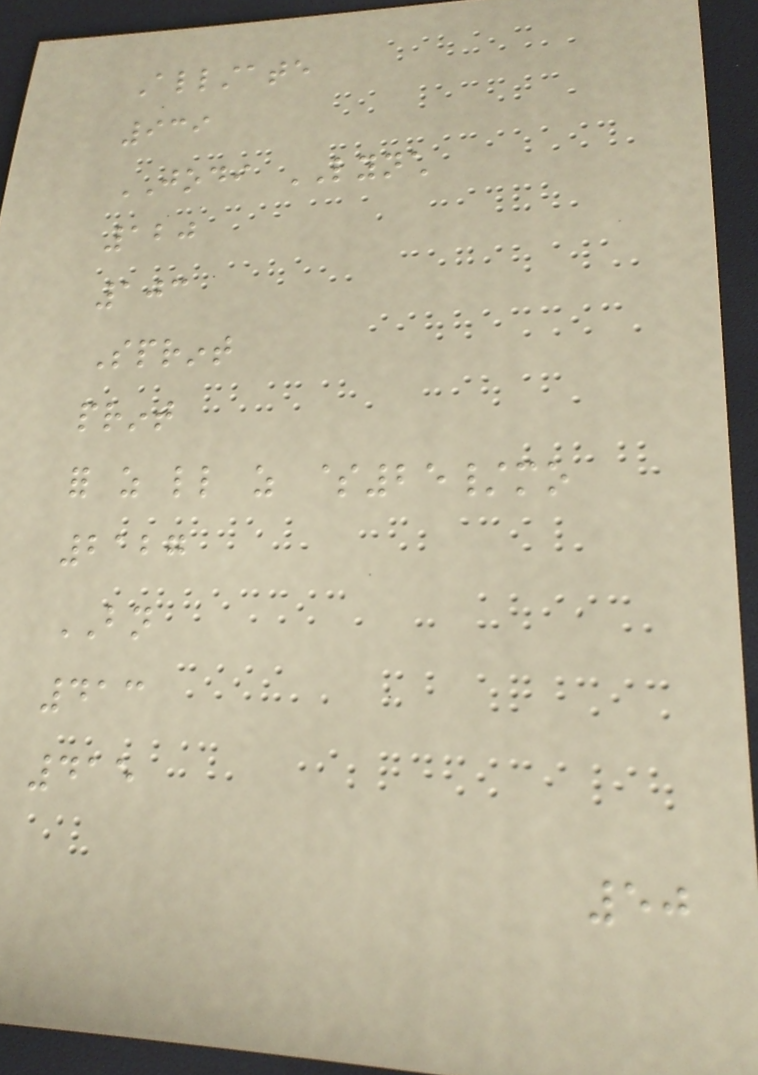Allstate
939
JODI LYNCH
120
103
Sprint
print
for as little as $25/mo
2127
BN
413
415
50
